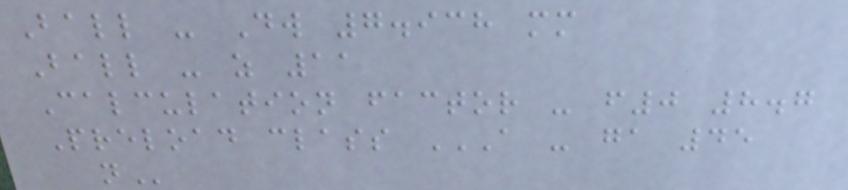Ball - Dw 7.938 mm
Ball - z 11
Calculation factor - f0 8.7
Preload class A - GA 45
N
